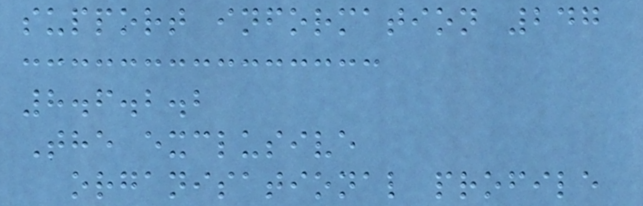support information 247
8.6.2.2
The exclusive
organisational profile
